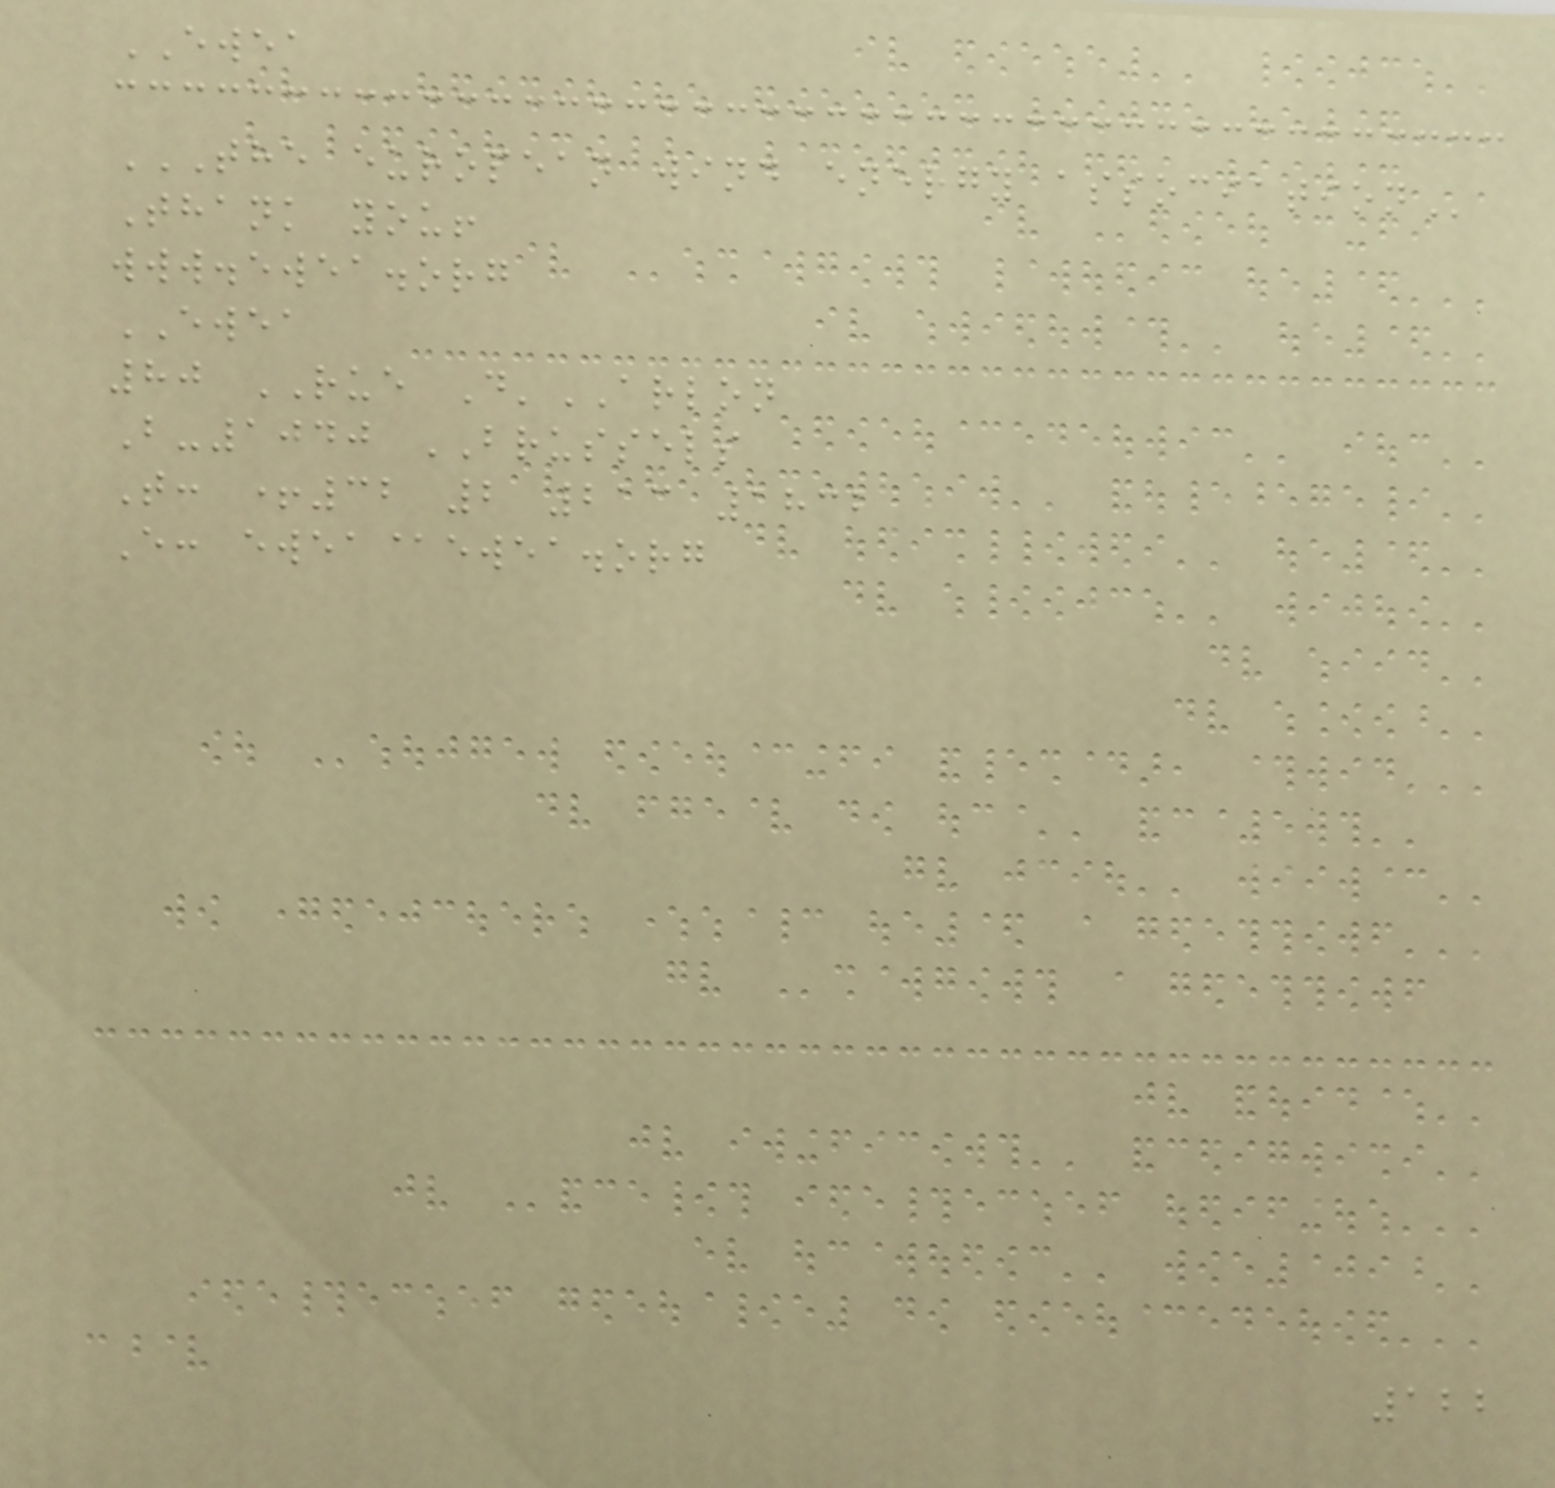EWEA
THE EUROPEAN WIND ENERGY ASSOCIATION
Thank you!
www.ewea.org
EWEA
80 RUE D'ARLON
B-1040 BRUSSELS
T: +32 2 213 1832
E: ewea@ewea.org
122
